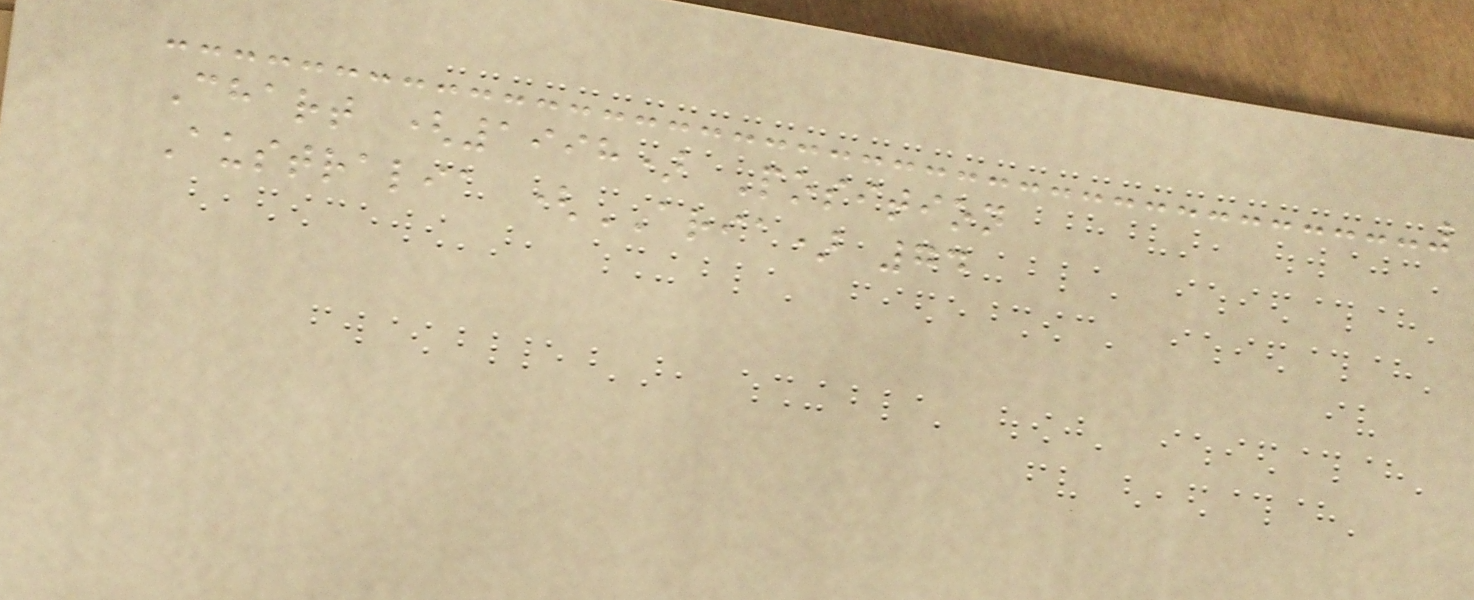Chart (1998) Position
Australia (ARIA) 74
